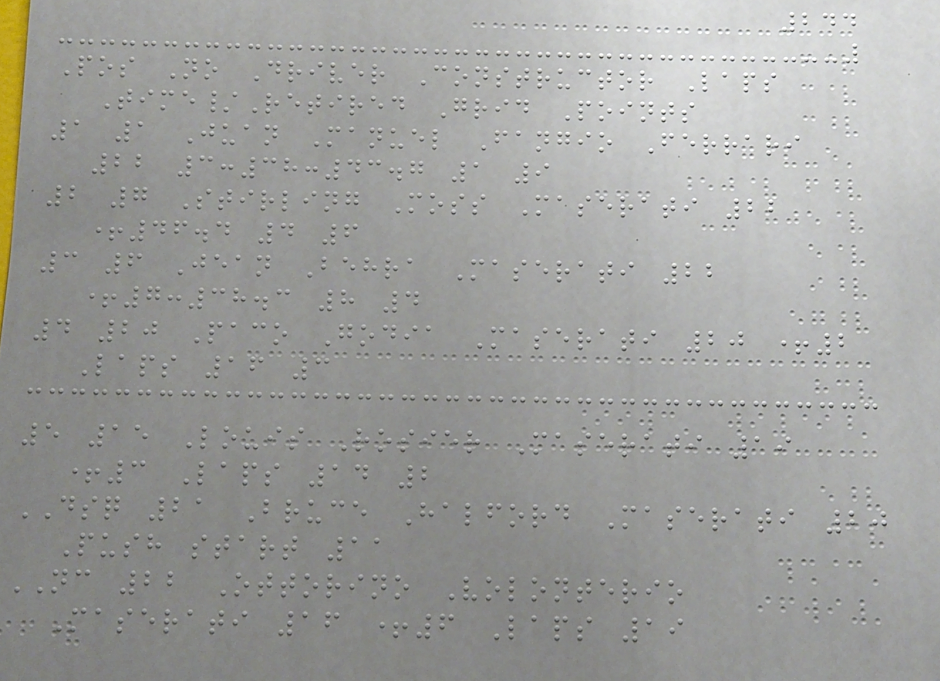244
Pos No Driver Constructor Laps
Time/Retired Grid Points
1 1 Juan Manuel Fangio Ferrari
22 3:38:43.7 1 9
2 7 Stirling Moss Maserati 22
+46.4 4 6
3 6 Jean Behra Maserati 22
+7:38.3 8 4
4 20 Paco Godia Maserati 20 +2
Laps 16 3
5 15 Louis Rosier Maserati 19
+3 Laps 14 2
DSQ 21 Bruce Halford Maserati 20
Push start 11
NC 22 Ottorino Volonterio
Maserati 16 +6 Laps 19
